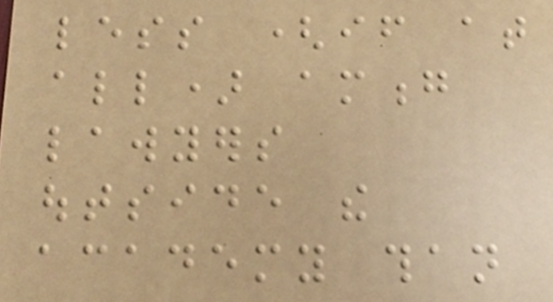less (if at
all) among
lawyers
outside the
academy than
